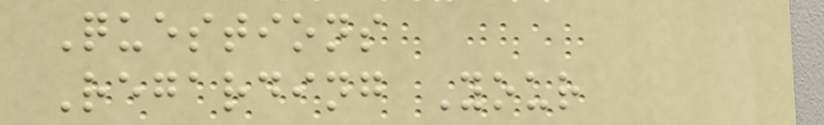Questions
Regarding Your
